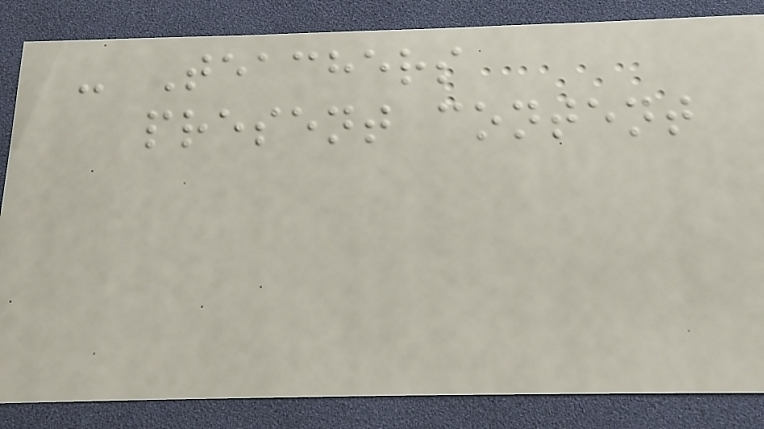- Teachers
present content
